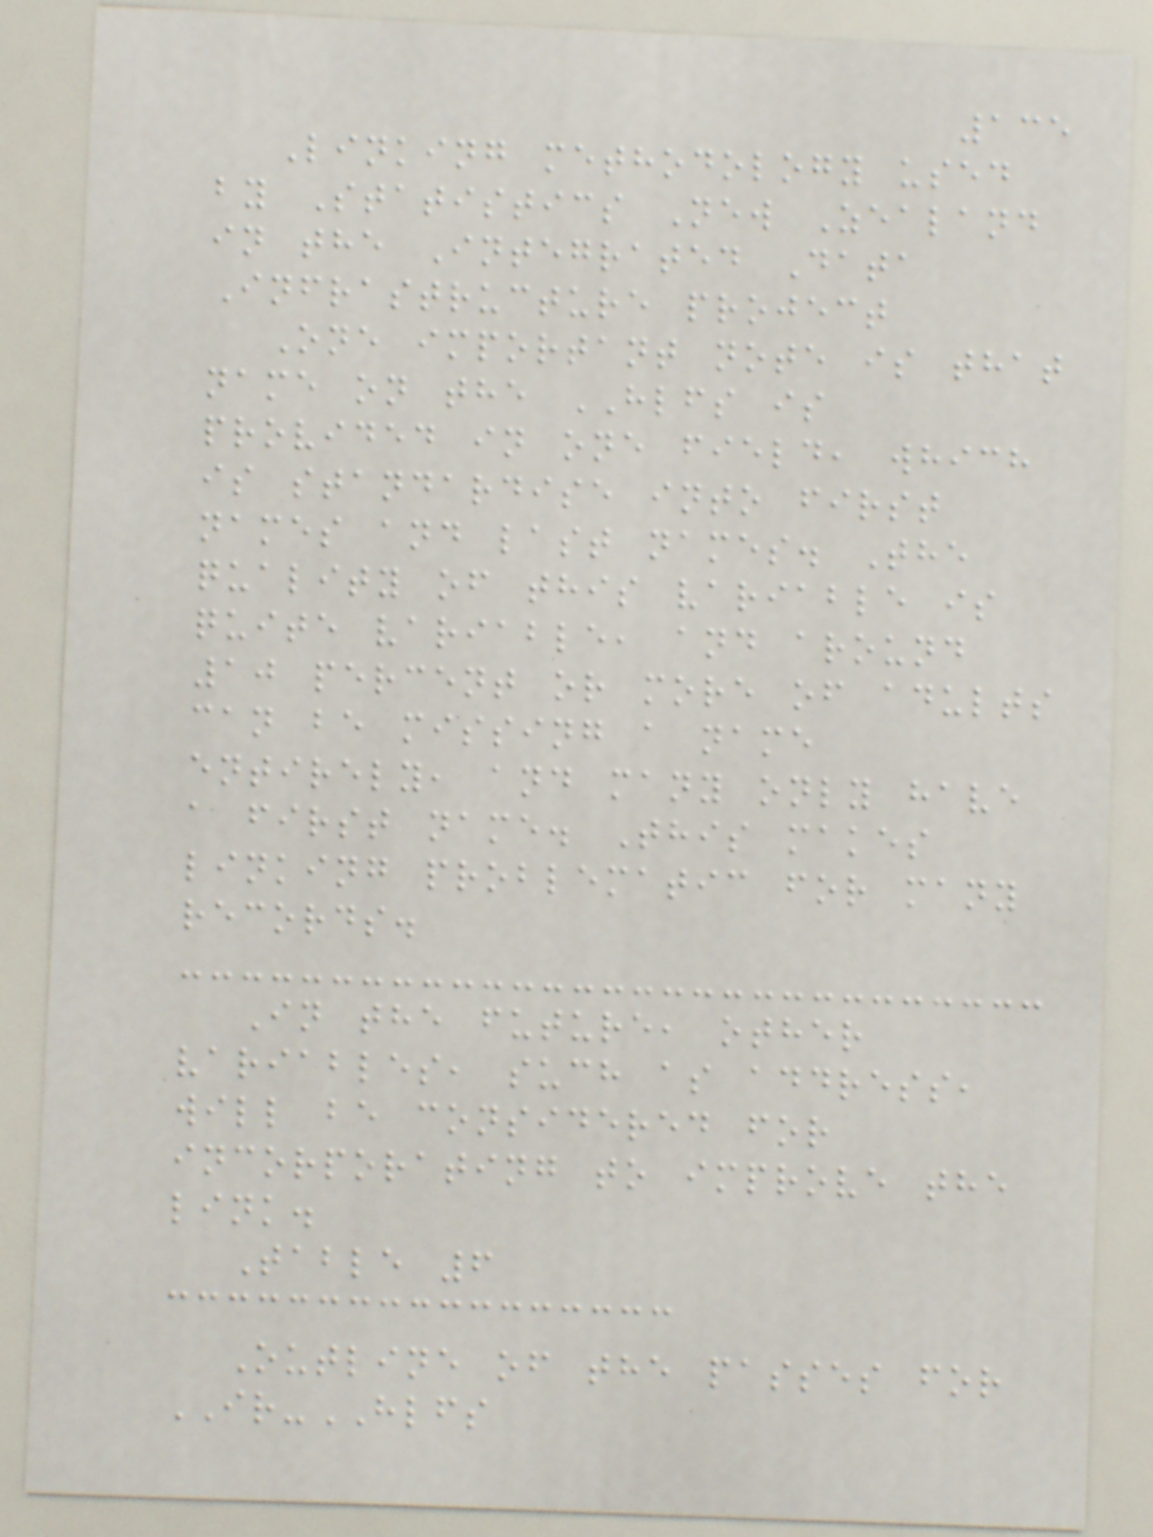135
Linking methodology used
by Statistics New Zealand
in the Integrated Data
Infrastructure project
One important note is that
name on the HLFS is
provided in one field, which
is standardise into first
names and last names. The
quality of this variable is
quite variable, and around
10 percent or more of adults
can be missing a name
entirely, and many only have
a first name. This makes
linking problematic for many
records.
In the future, other
variables, such as address,
will be considered for
incorporating to improve the
link.
Table 6
Outline of the passes for
IR-HLFS
